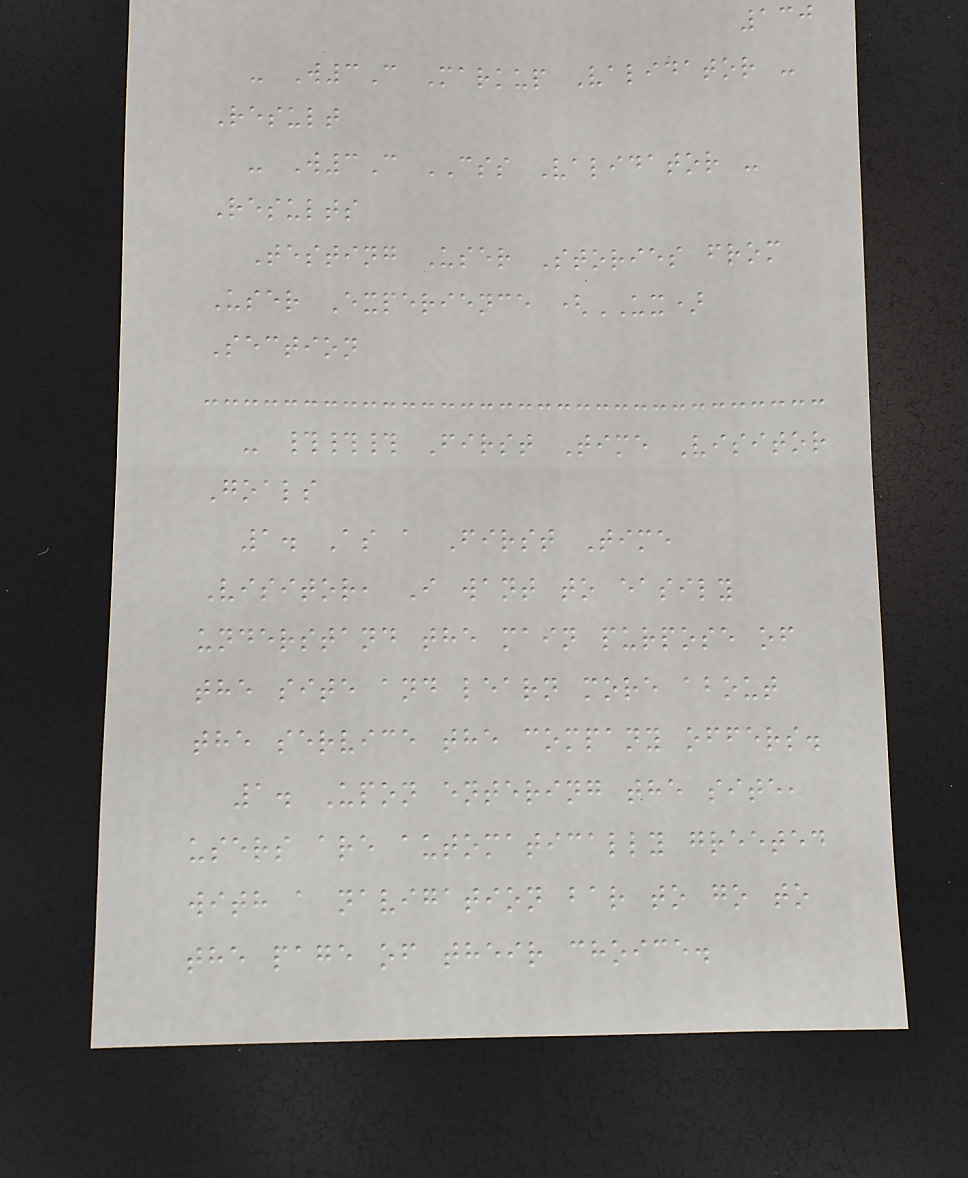130
- W3C Markup Validator -
Result
- W3C CSS Validator -
Results
Testing User Stories from
User Experience (UX)
Section
- ### First Time Visitor
Goals
1. As a First Time
Visitor, I want to easily
understand the main purpose of
the site and learn more about
the service the company offers.
1. Upon entering the site,
users are automatically greeted
with a navigation bar to go to
the page of their choice.
